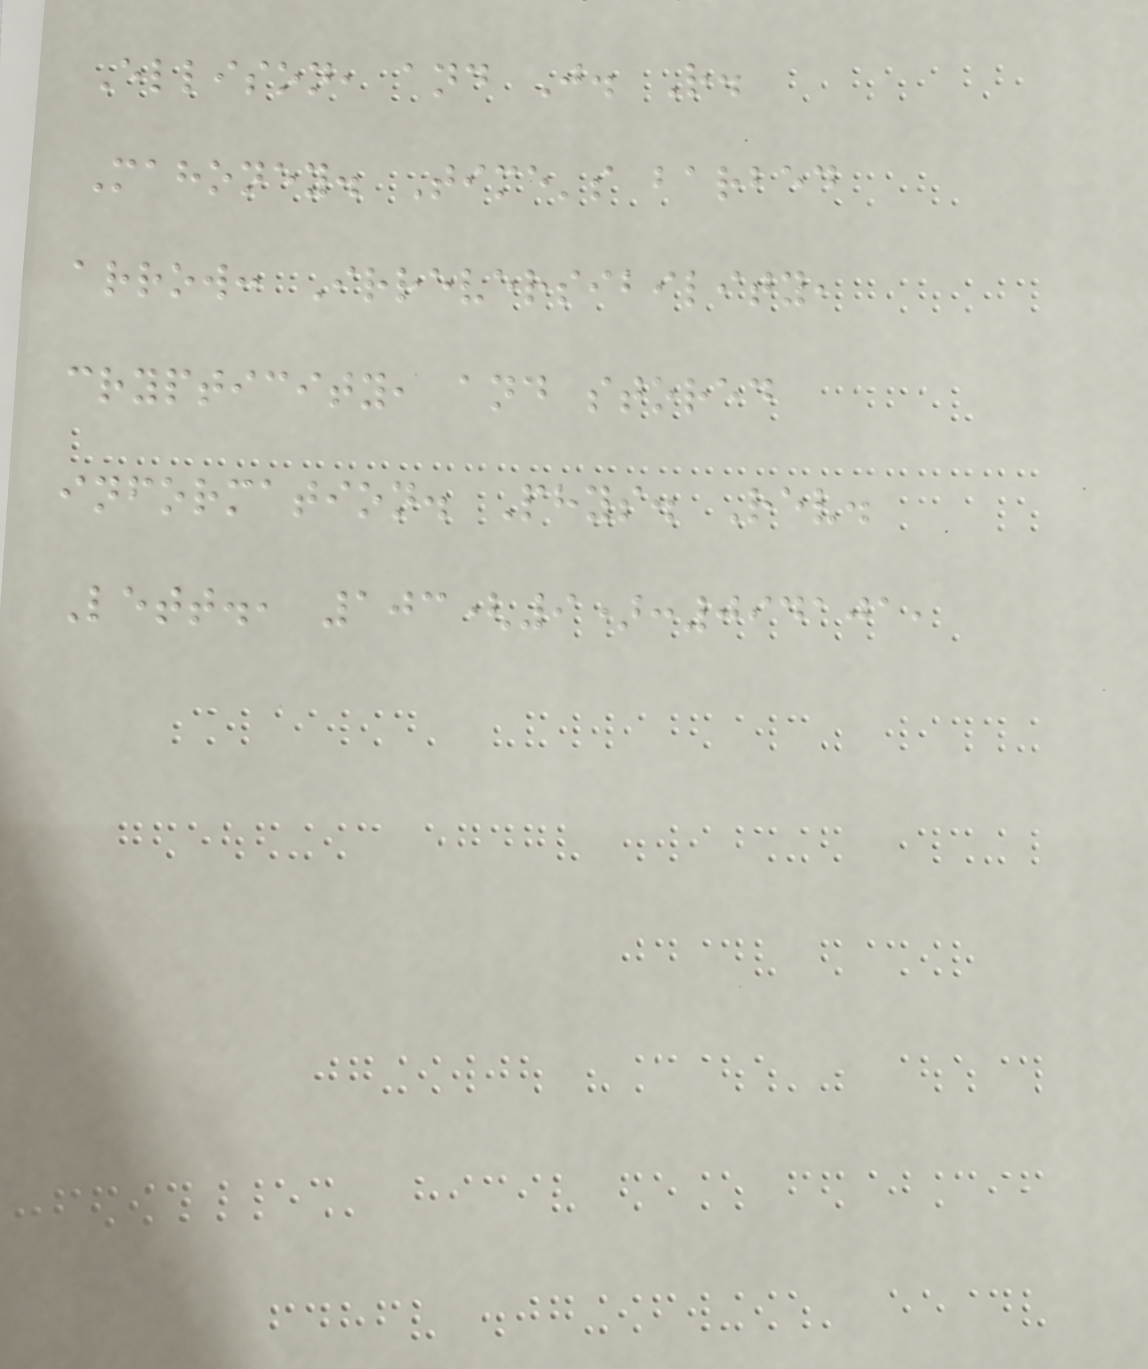Ellison, and J. R.
Mahoney. Time's barbed
arrow: Irreversibility,
crypticity, and stored
information. Phys. Rev.
Lett., 103(9):094101,
